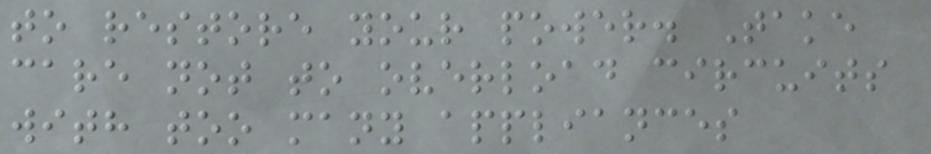to restore your power. Take
care not to overload circuits
with too many appliances
